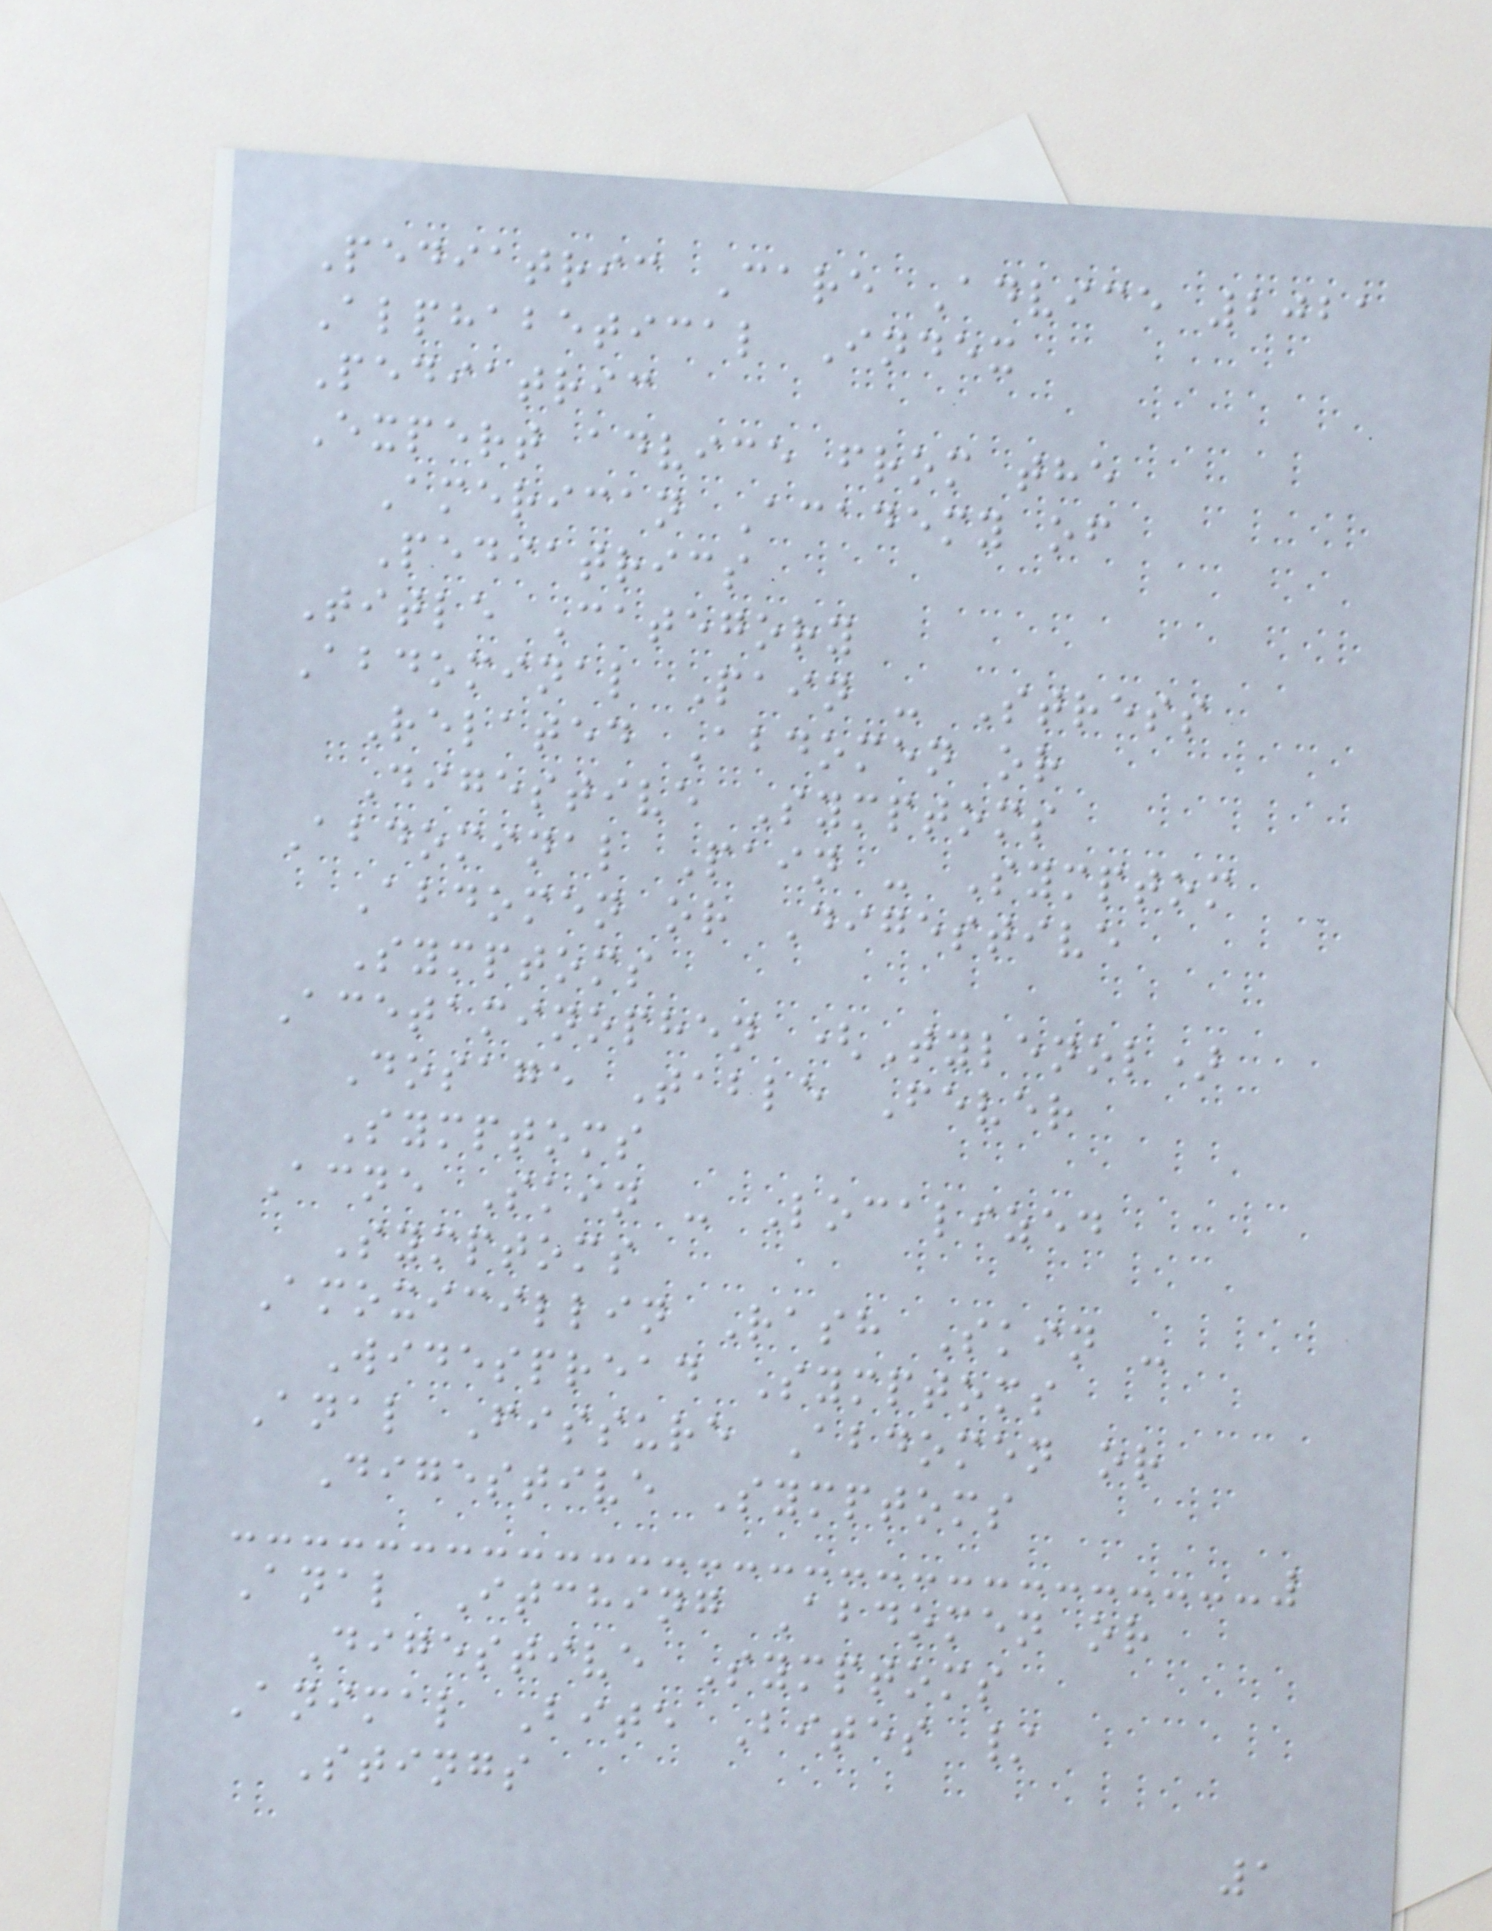Pediatric Care Advice 2021
Alphabetical Index
Pediatric
Expert advice from the
American Academy of
Pediatrics
Title Category
Abdominal Pain - Stress
Related Abdomen or
Digestive Symptoms
Abdominal Pain - Symptom
Abdomen or Digestive
Symptoms
Acetaminophen (Tylenol)
Dosage Table Fever
Symptoms
Acne Skin - Localized
Symptoms
Amoxicillin Rash Skin -
Widespread Symptoms
Anal Fissure Abdomen or
Digestive Symptoms
Anal Itching Abdomen or
Digestive Symptoms
Animal Bite Bites /
Stings
1
